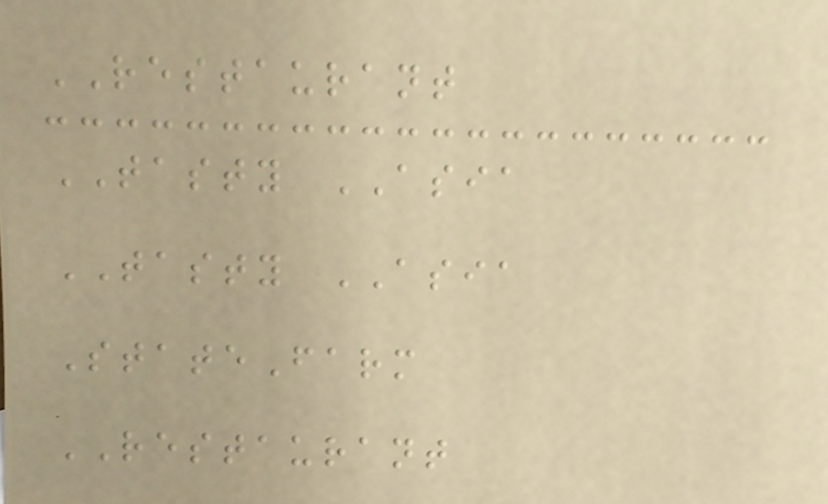RESTAURANT
TASTY ASIA
TASTY ASIA
StateFarm
RESTAURANT
